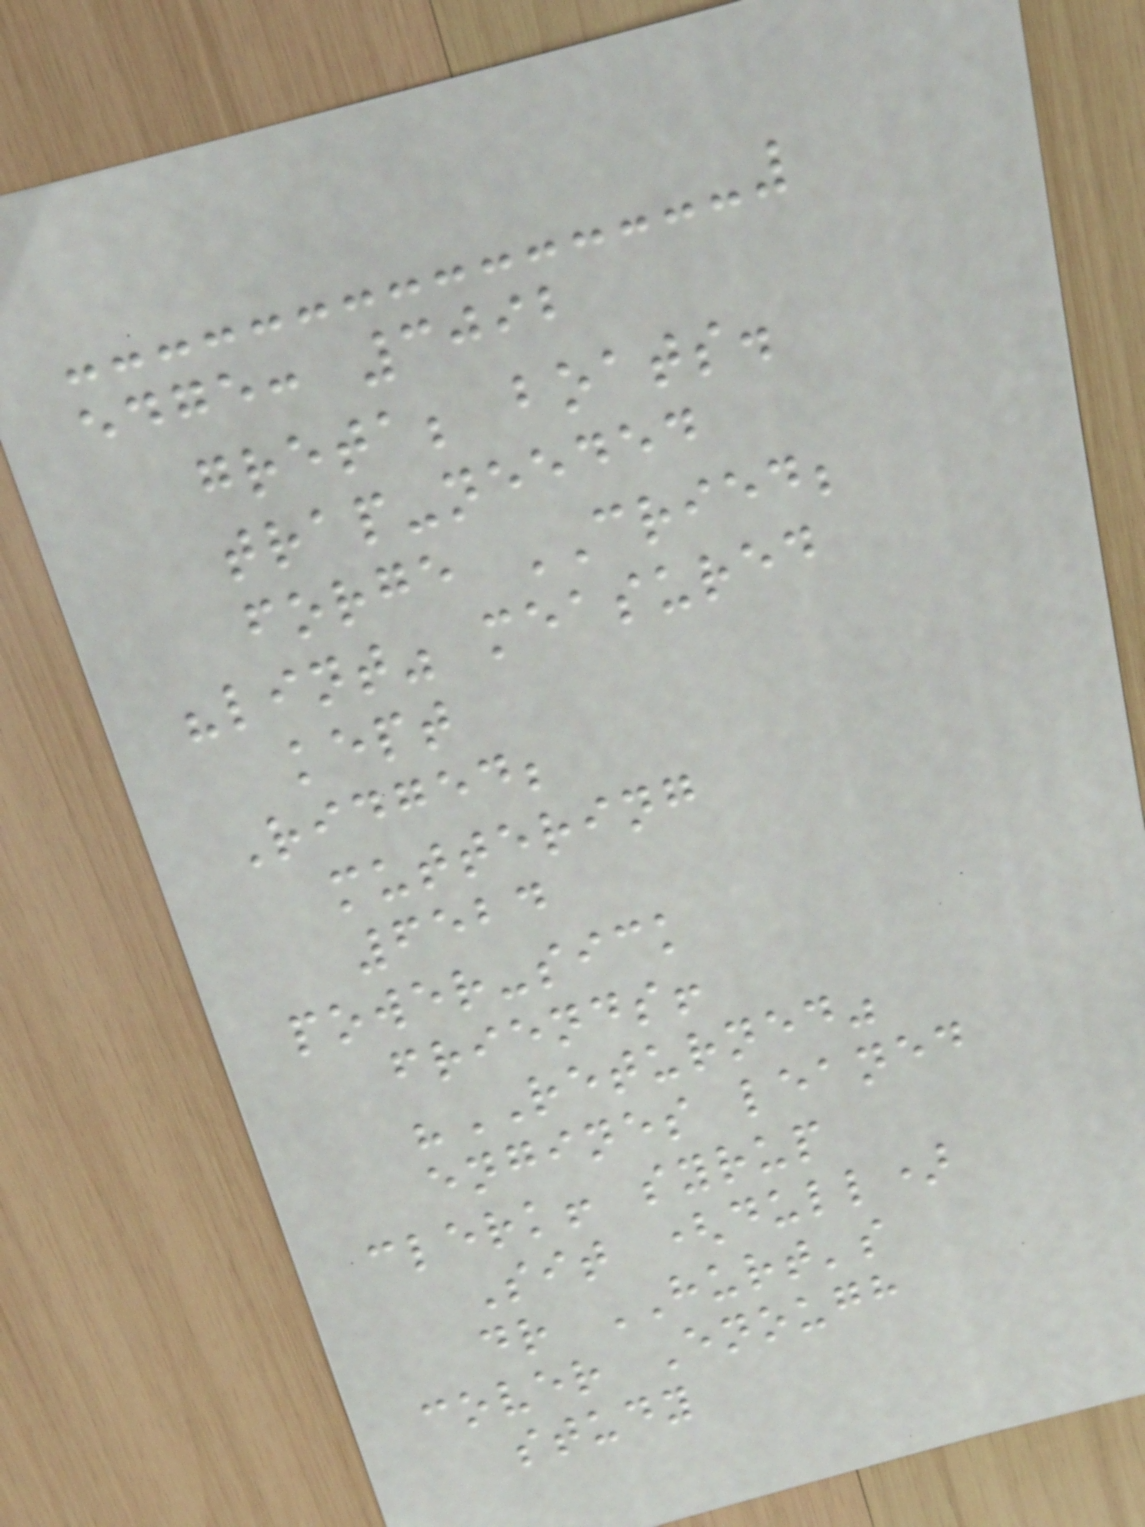edge: 3092
greta; boats.
trap-needed
forge CRIED;
"lint" measured
kept
Ridged;
muttering
6524
power-sick
friends!
"RETURNED"
engines leaned
clerk! syrup
Sit (dull)
dr HURT's
cover Enough
study
